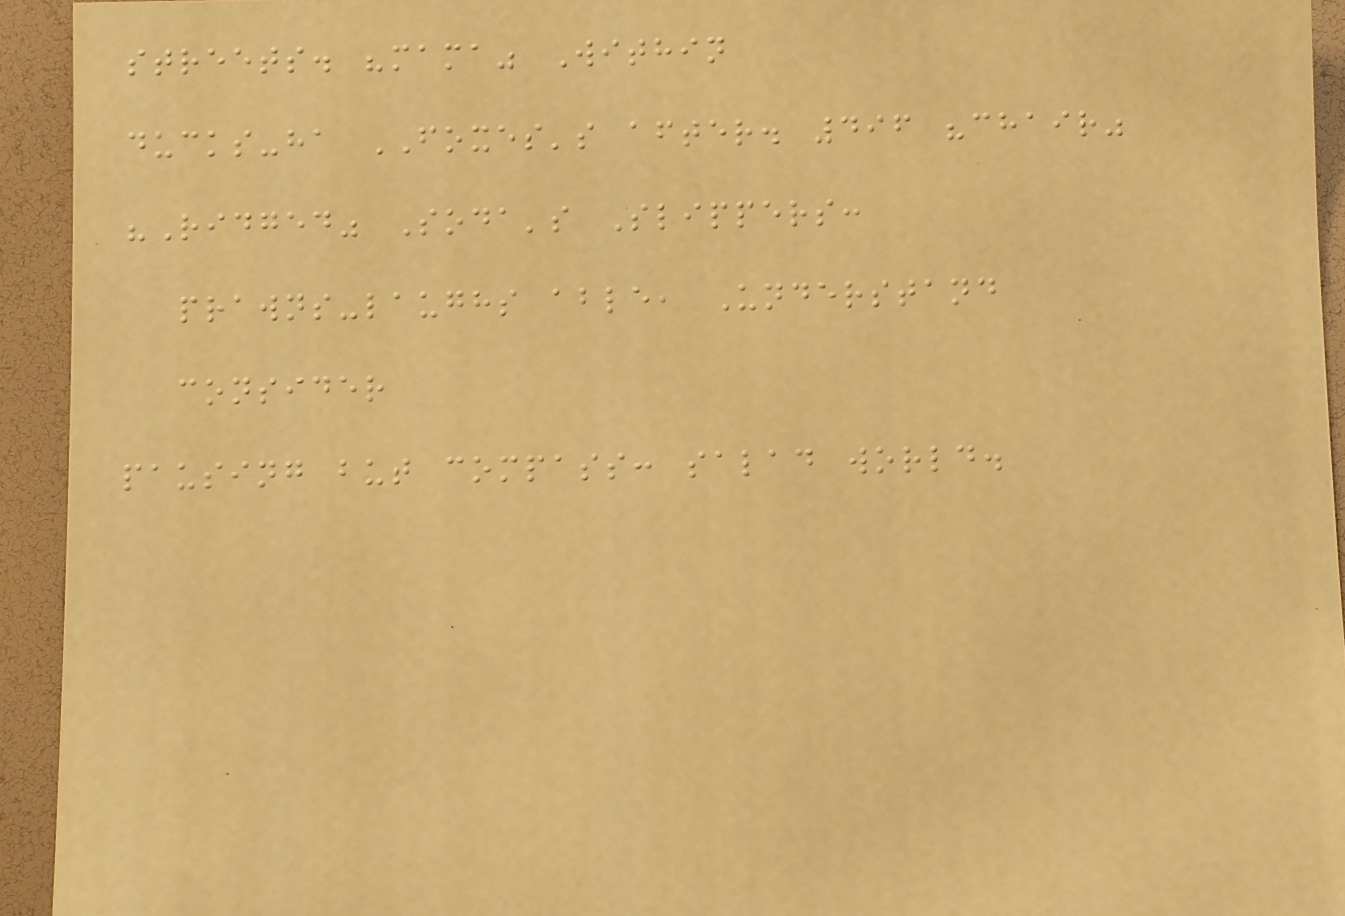streets. "mama" Within
ducks-ha FOXES's after. 496 "chair"
"Ridged" Soda's Slippers:
prawns-laughs able, Understand
consider
pausing but compass: salad world.
